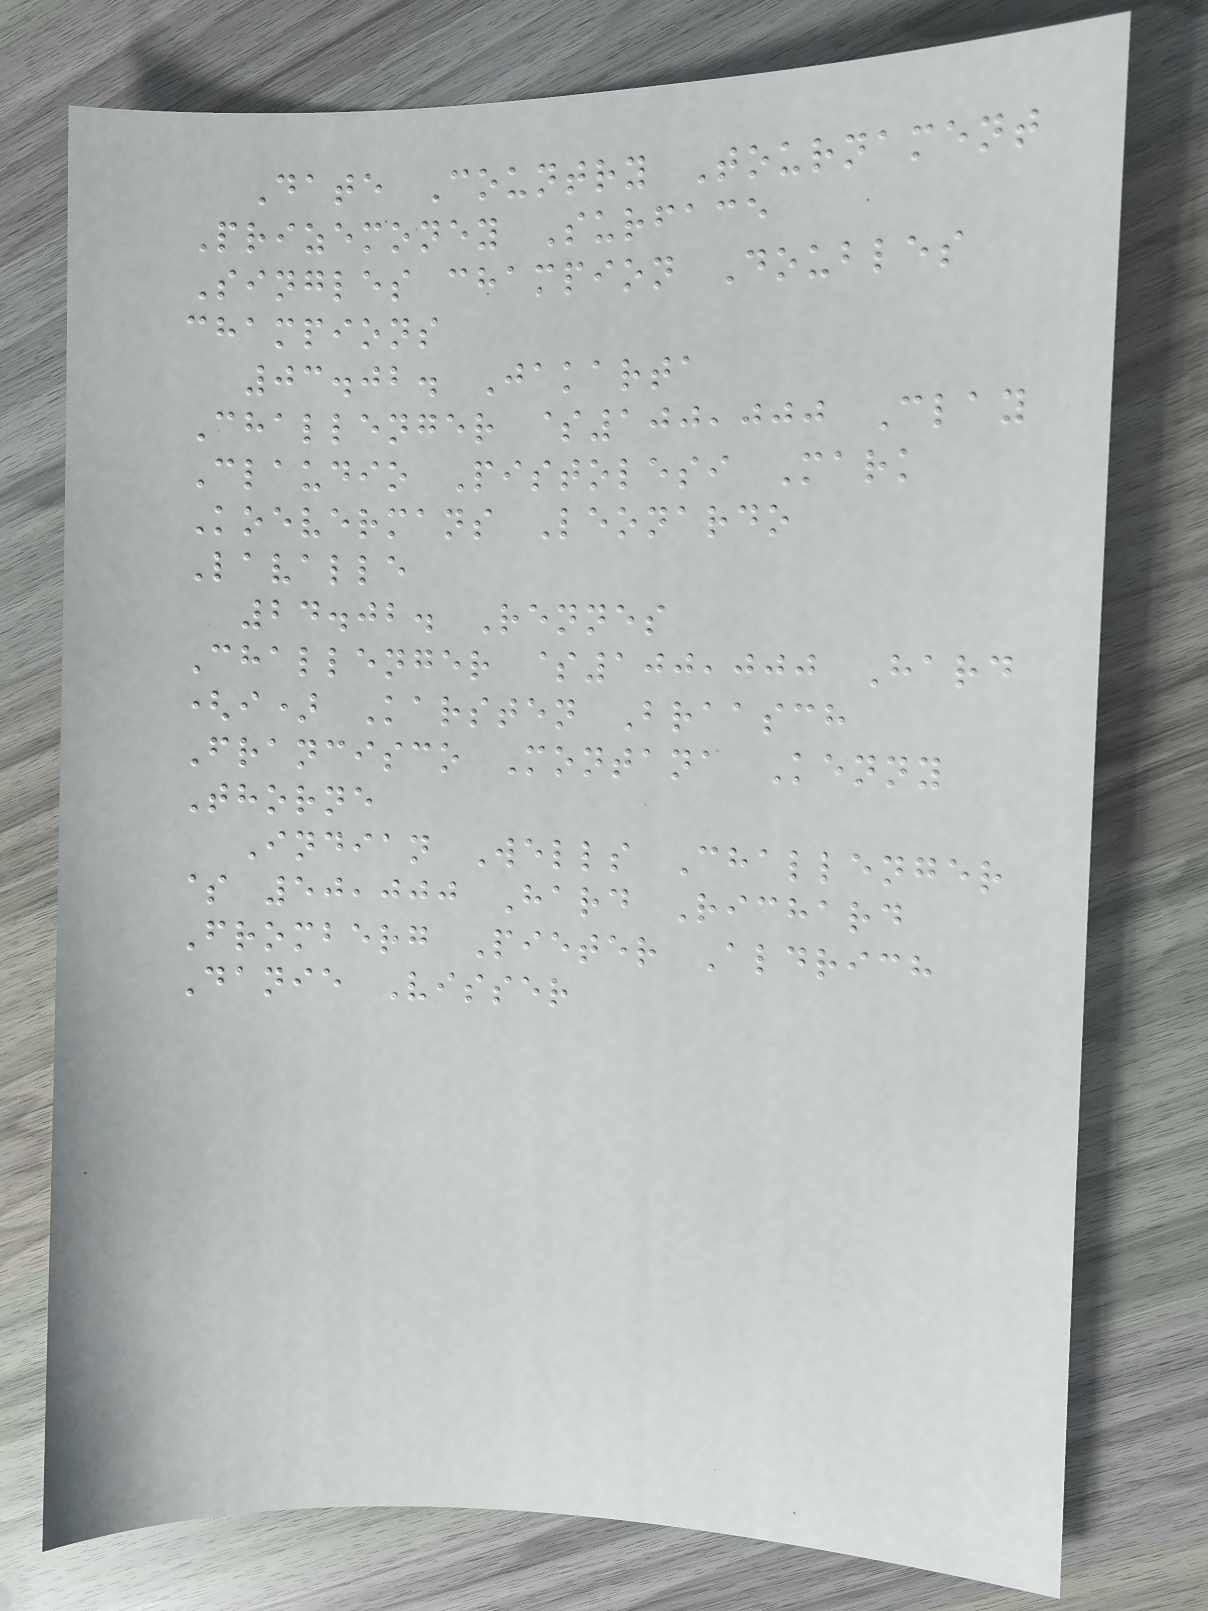Date Country Tournament
Prizemoney Surface
Singles champion Doubles
champions
03.02. Jakarta
Challenger $100,000 Clay
Claudio Pistolesi Mark
Koevermans Leonardo
Lavalle
24.02. Rennes
Challenger $100,000 Hard
(i) Karsten Braasch
Francisco Montana Kenny
Thorne
Indian Wells Challenger
$ 50,000 Hard Richard
Fromberg Pieter Aldrich
Danie Visser
